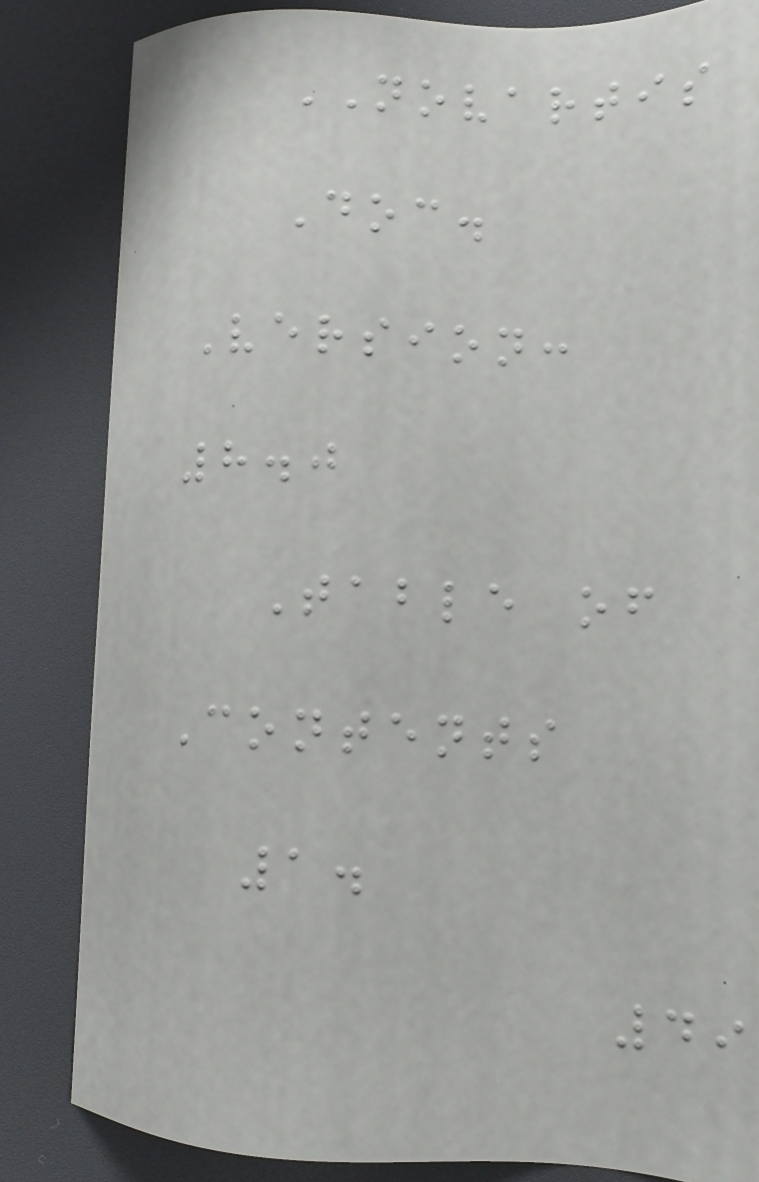NOVARTIS
Doc.
Version:
8.0
Table of
Contents
1.
49
